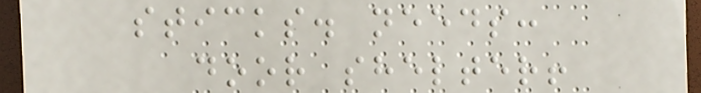sticks. needs:
door shelter!
